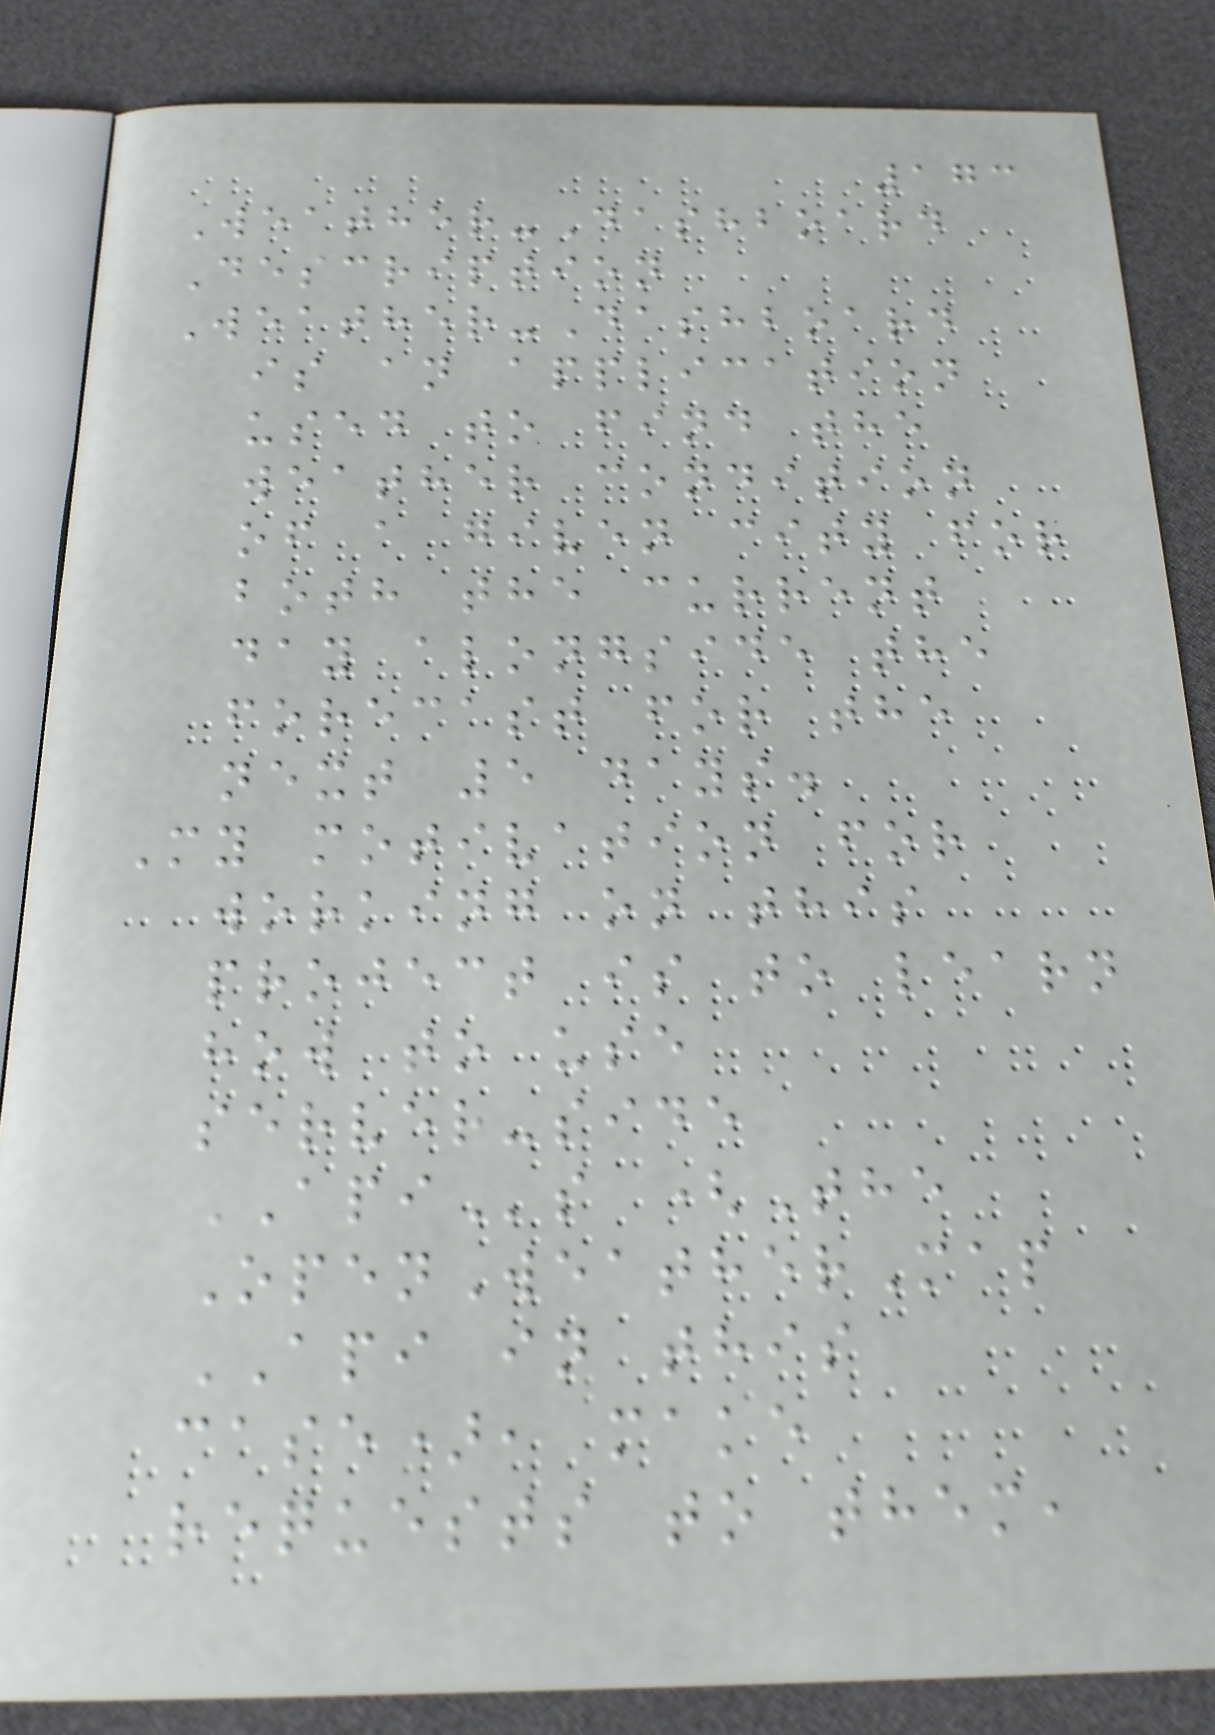173
Weather-Dashboard
Description
Weather-Dashboard
is an application
used to find the
weather condition
of a given city for
both the current
day alongside the
forecast for the
next 5 days.
My motivation for
working on this
project is to learn
how to use
server-side
APIs (The
OpenWeatherMap
API in this
case), make
requests to them,
